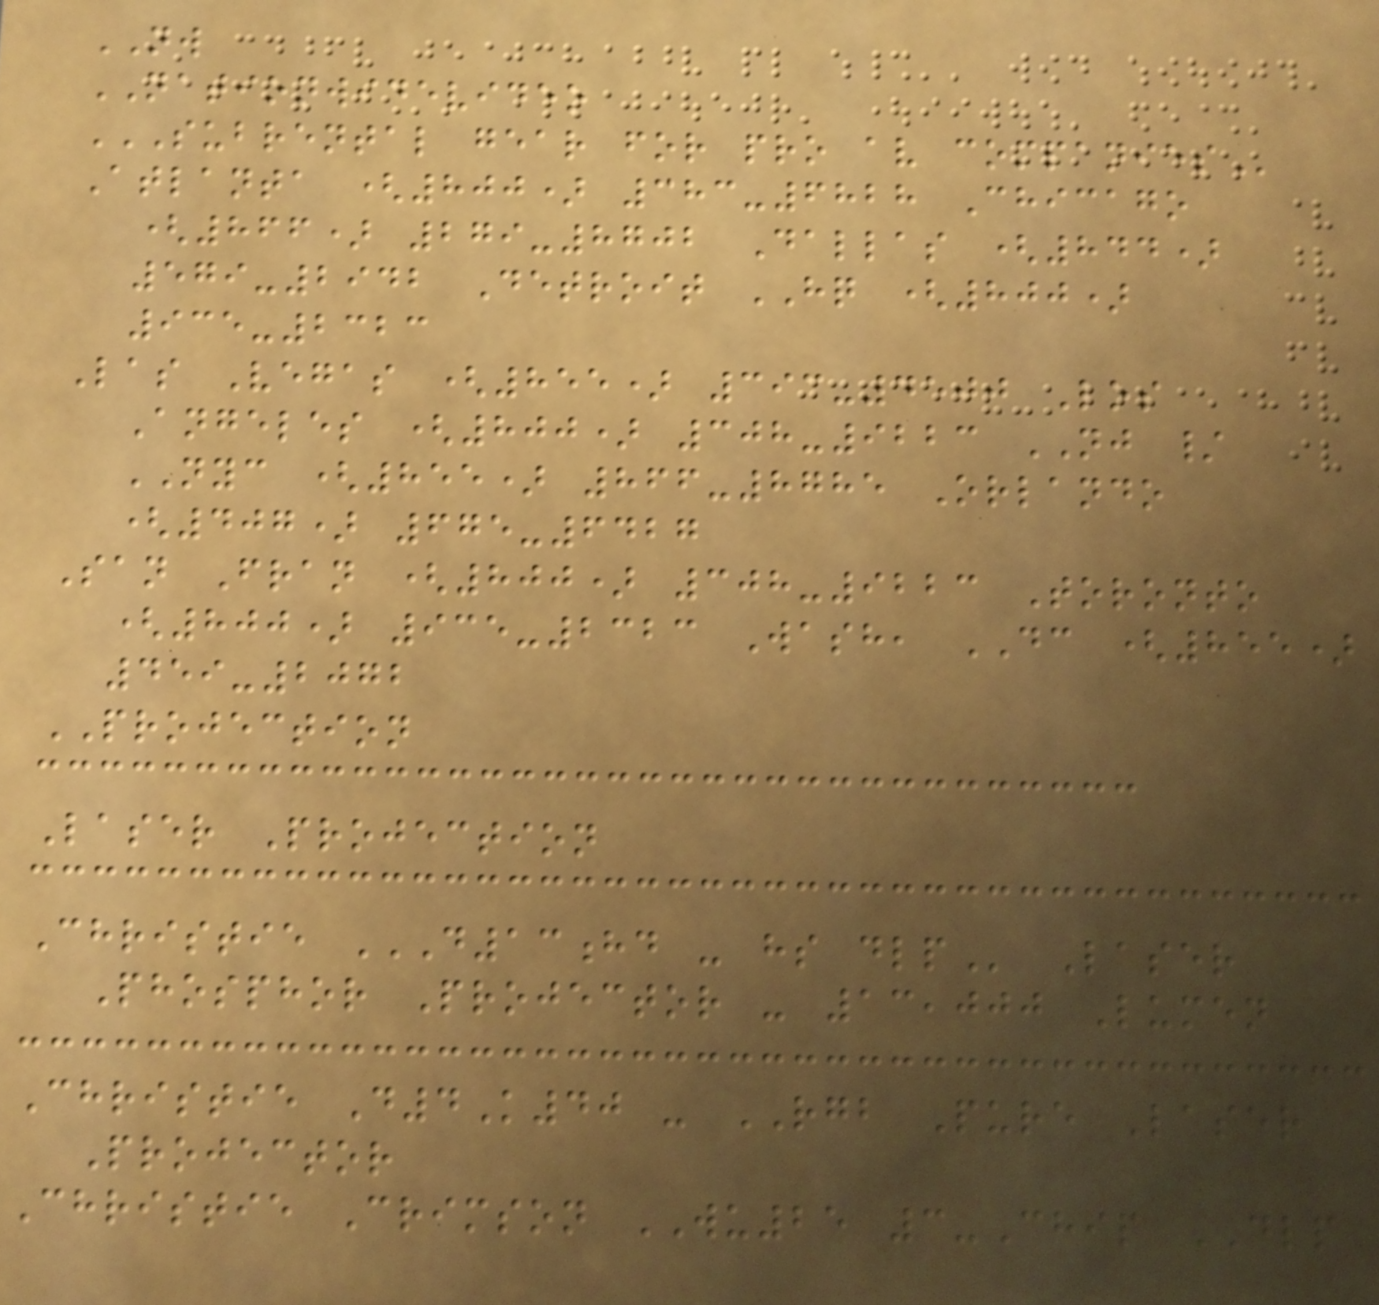NW
NATIONWIDEVIDEO
SUBRENTAL GEAR FOR PRO AV COMPANIES
Atlanta (800) 383-6828 Chicago
(866) 279-8702 Dallas (844)
579-2942 Detroit HQ (800)
935-2323
Las Vegas (855) 393-4500 Los
Angeles (800) 308-9223 NJ /
NYC (855) 866-8785 Orlando
(407) 675-6427
San Fran (800) 308-9223 Toronto
(800) 935-2323 Wash, DC (855)
459-2072
PROJECTION
Laser Projection
Christie D13HD - HS DLP Laser
Phosphor Projector - 13,000 Lumen
Christie D4K40 - RGB Pure Laser
Projector
Christie Crimson WU25 3-Chip DLP
